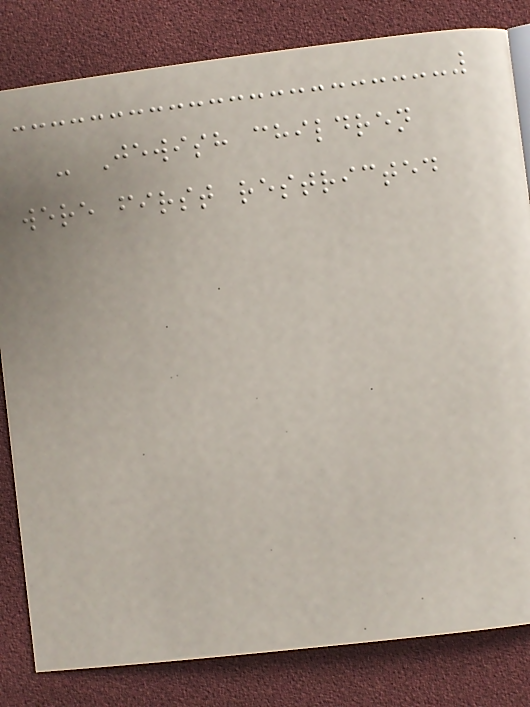- Jewish children
were first restricted
